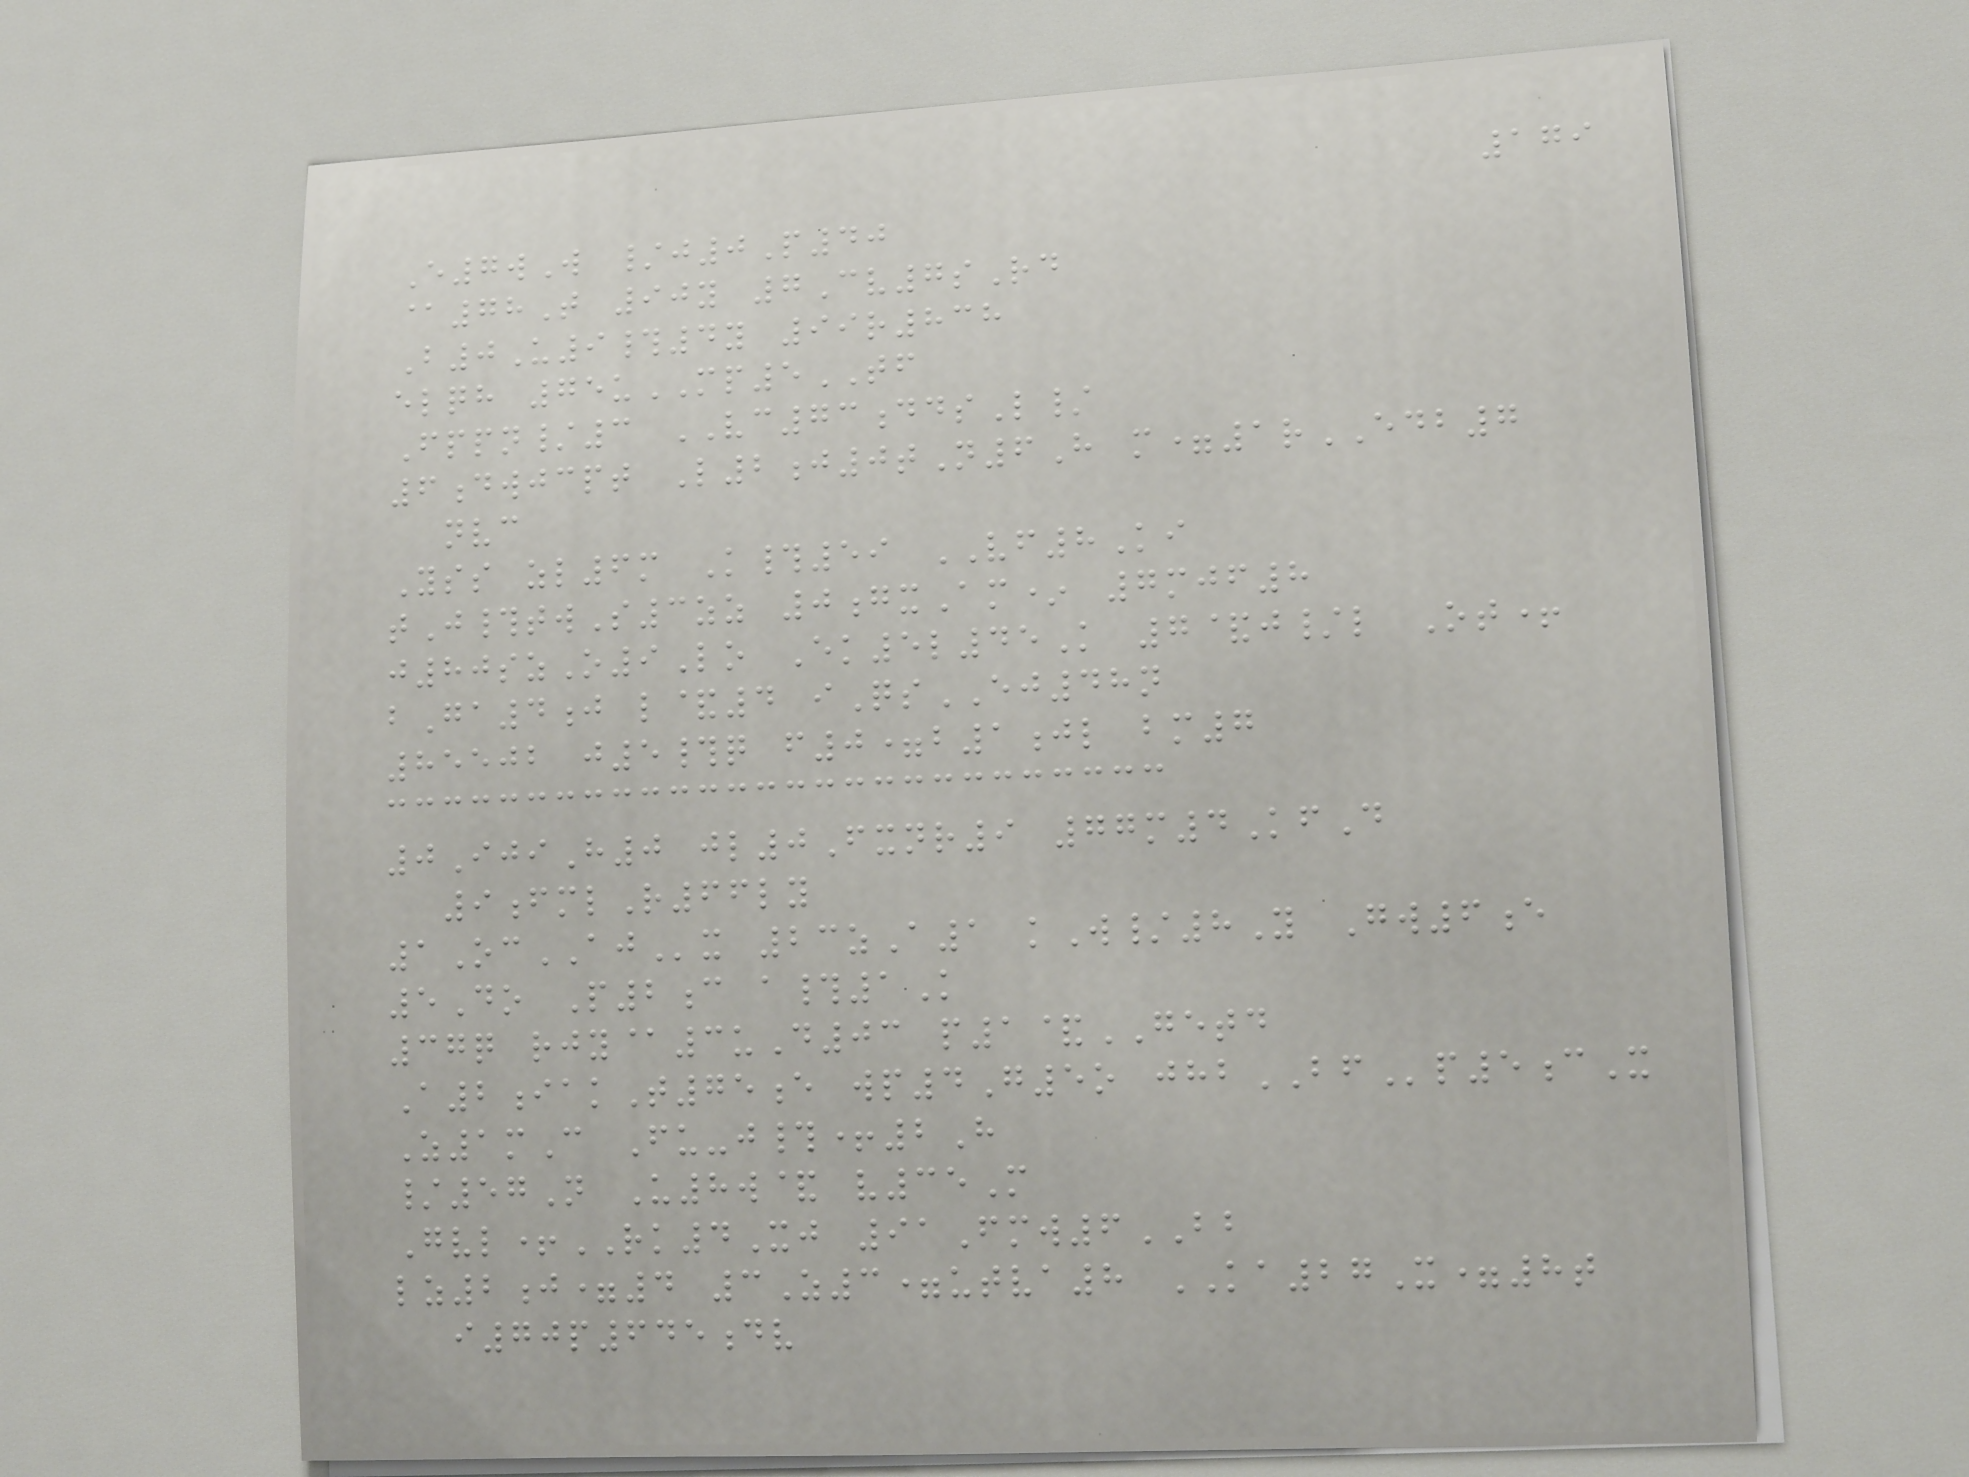179
E7wW /j0P40
@78T 90y 7Cv7sRd
B0U9#4y 99r838
elqh 75uMP5TF
Fppn/3 VC73ddsL/
6dwjcpt L2j0tN6H m=1rEDB7
nvc
Yss zl6m K#59 VF8Ki
tJ#twS3zz 0gxAm* 7mjf8
j80szO9Lo Ek5l45K 7&j/l Ot+
bGa4j l&4 iQsEJ48n
85502 j5#q f0=b1jl bm7
0IjiH0 jl0Fxnr9 77m4KfD
9fmlR66ly
1OcAJx 23zA1 kW/8Y Gw6e
5Do P2c a#1K
37q rjy@3uD03 p1&GETD
A2iakT75e wp4G5o jhbBFp5cX
Z1mC Fu-j#+2H
/57N U8w& v35M
Gvl+RK4Xj 91Fmw6BB
lz2j=4 3Z3=utva8 KA27X=8t
i70p645dv
